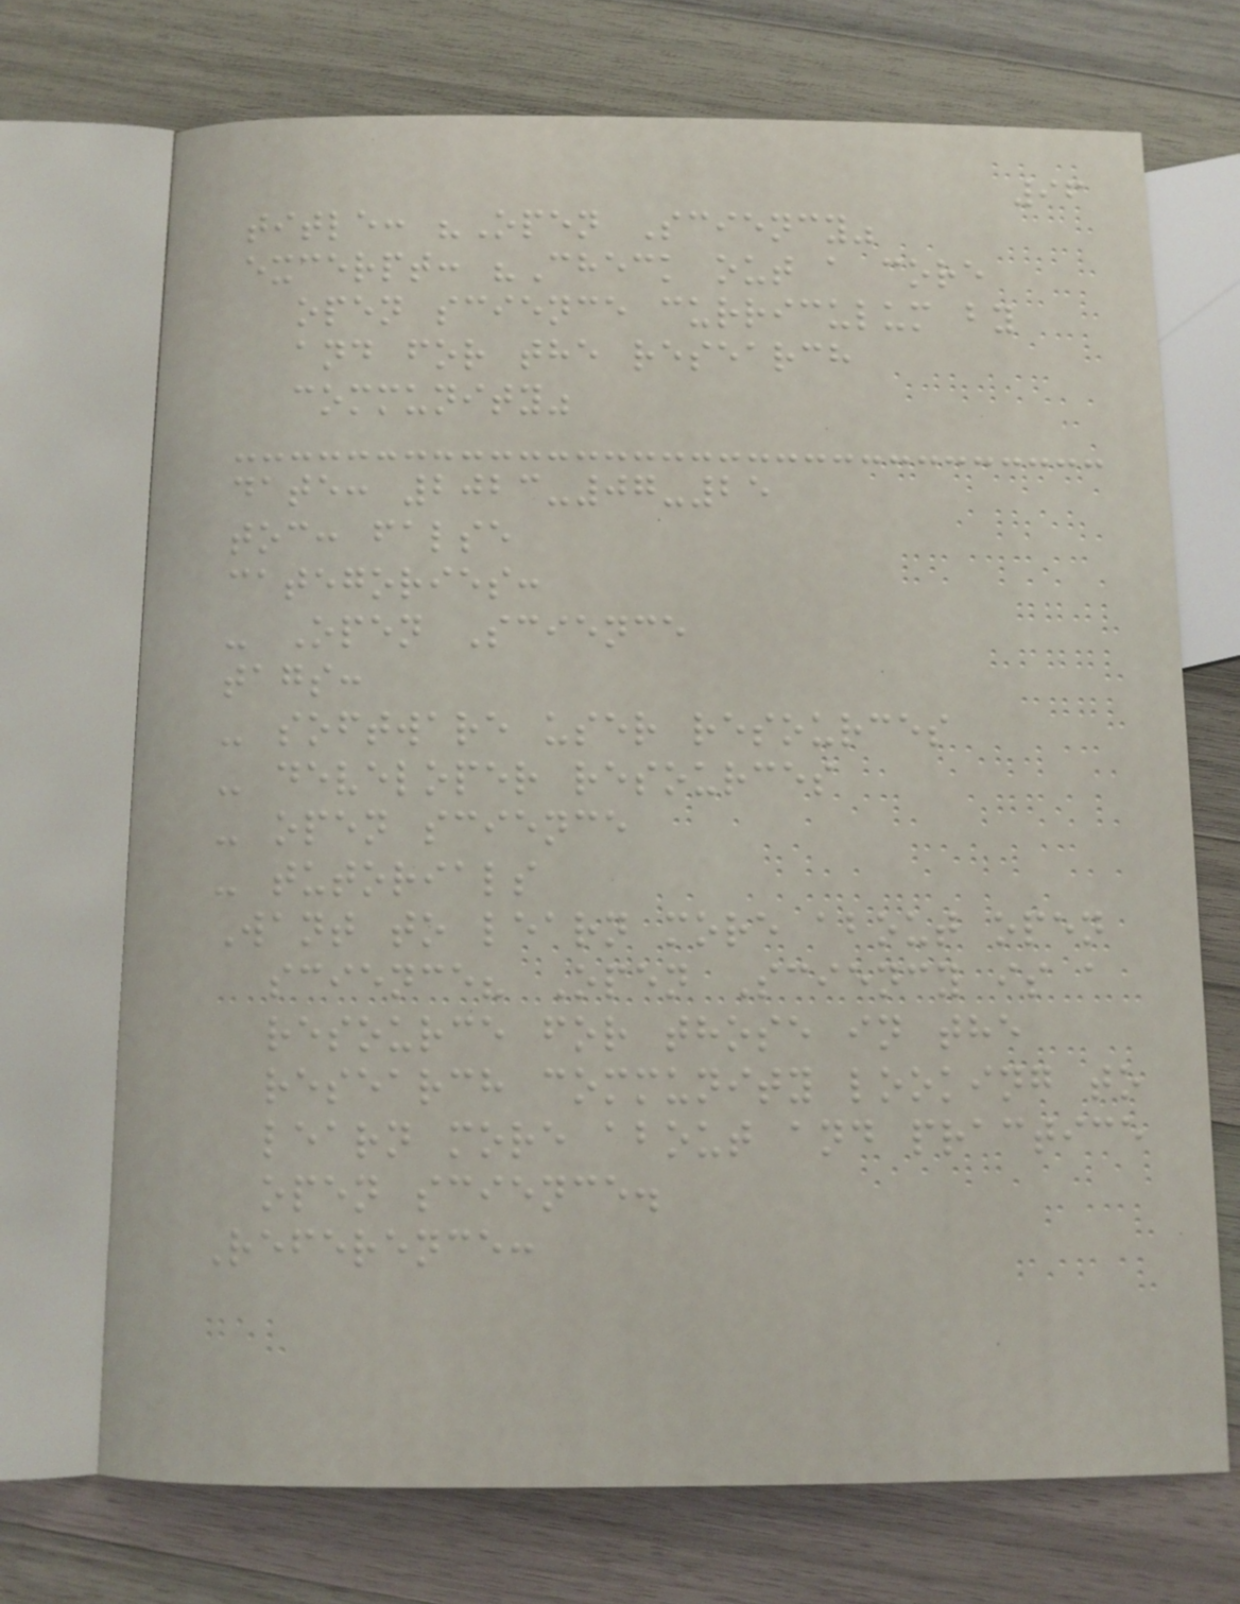96
title: "Open Sciency"
excerpt: "Check out a core
open science curriculum by
and for the research
community"
date: 2023-07-25
toc: false
categories:
- Open Science
tags:
- software user resources
- developer resources
- open science
- tutorials
Want to learn more about open
science? Open Sciency is a
resource for those in the
research community looking to
learn more about and practice
open science.
Reference:
